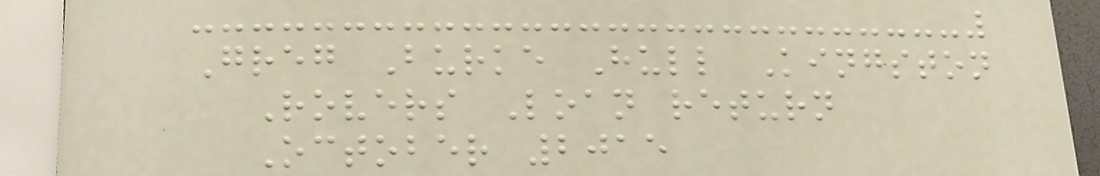Greg Burke Hull Kingston
Rovers Loan return
October 2015
